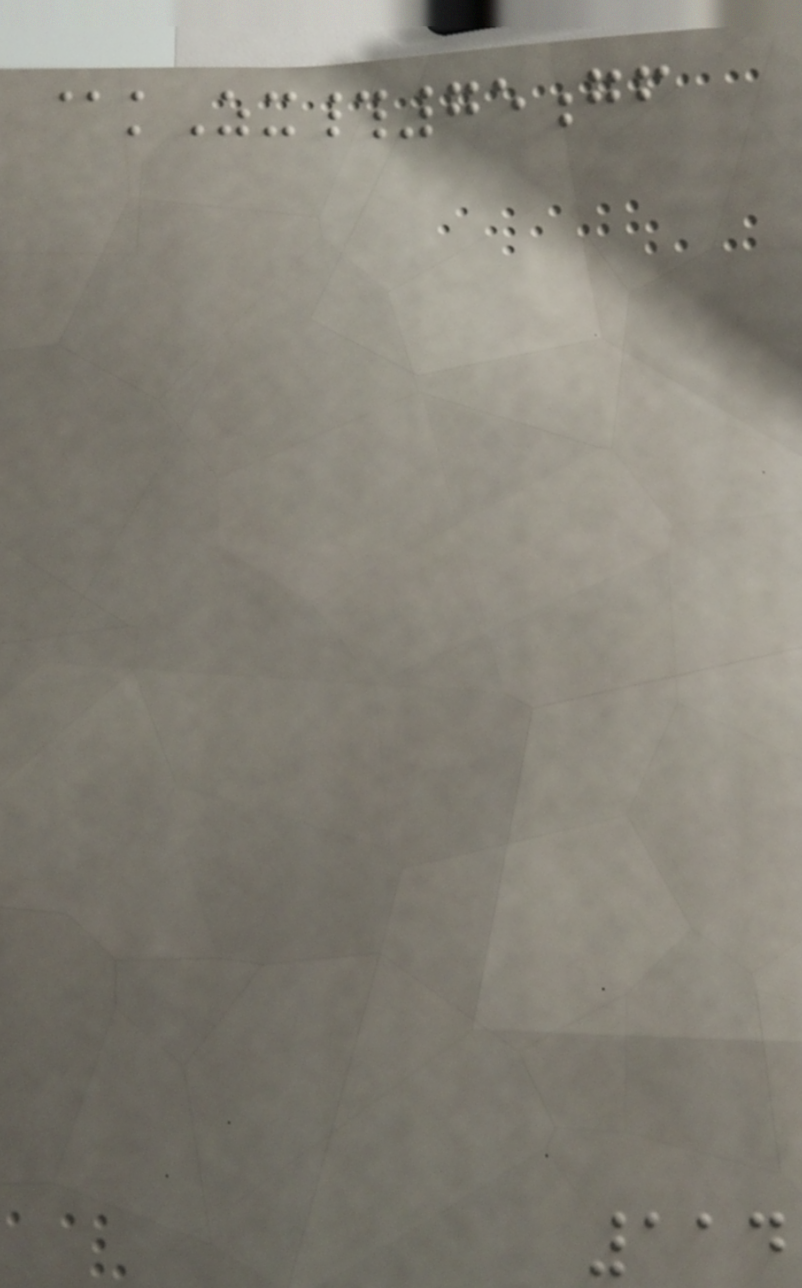@kZx#75gf
114
